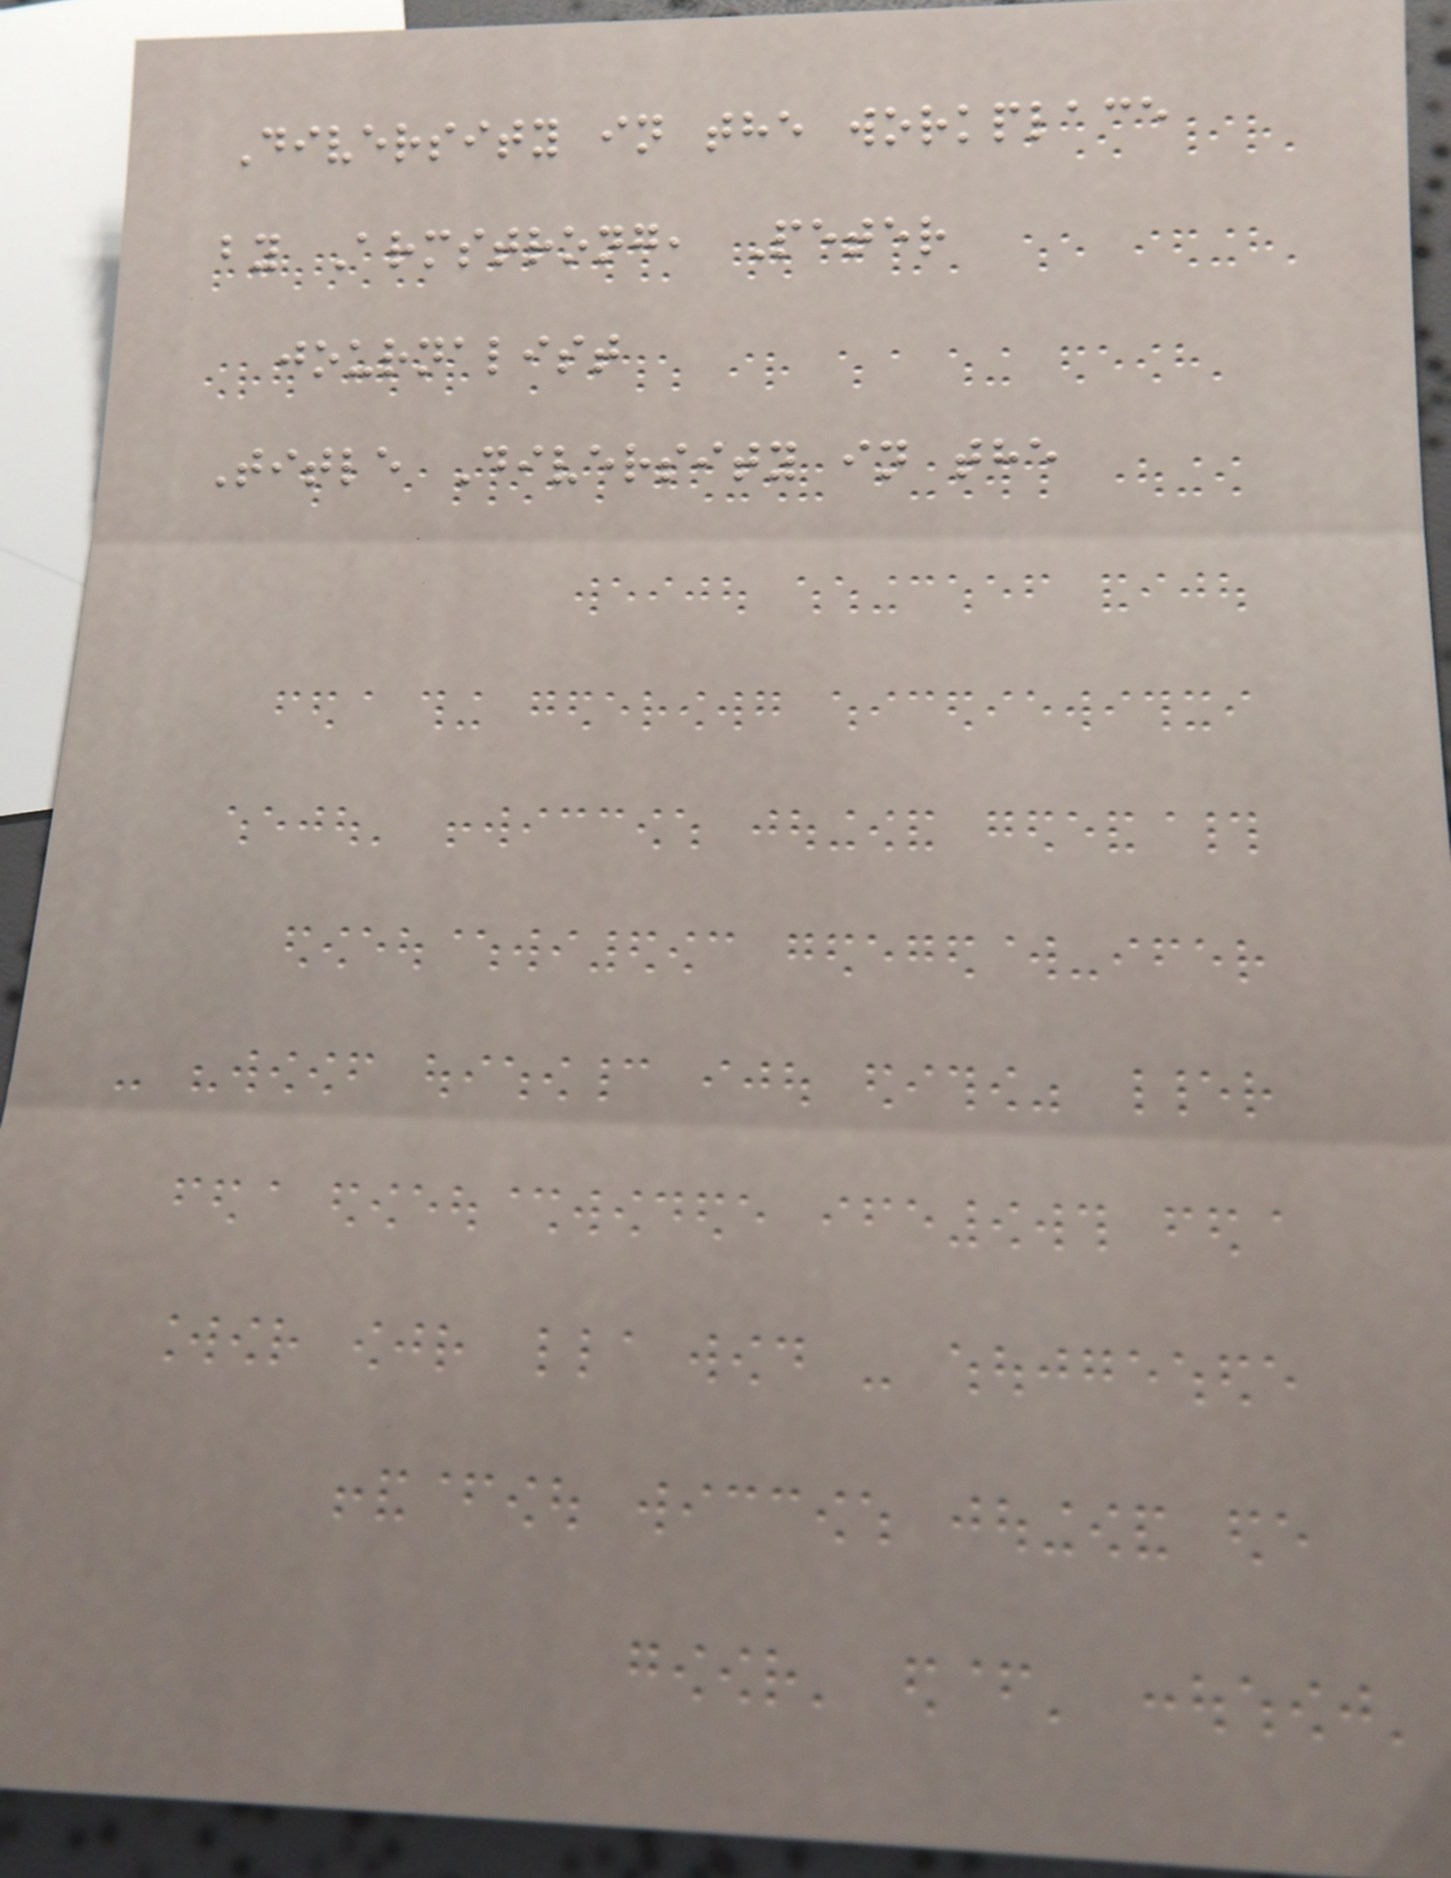Diversity in the workplace
by Armstrong, Peter
journalist
Title Diversity in the
